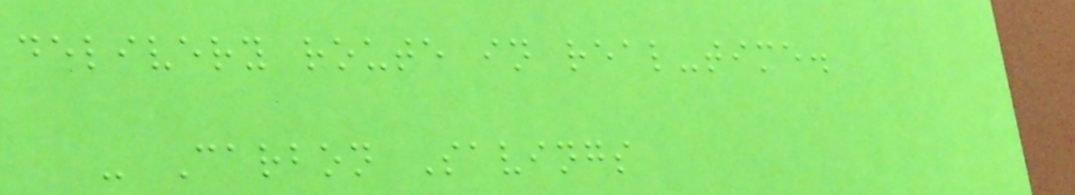delivery route in real-time.
- Carbon Savings
